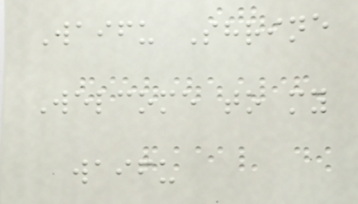Waifu Shrine
Welcome to my
waifu
